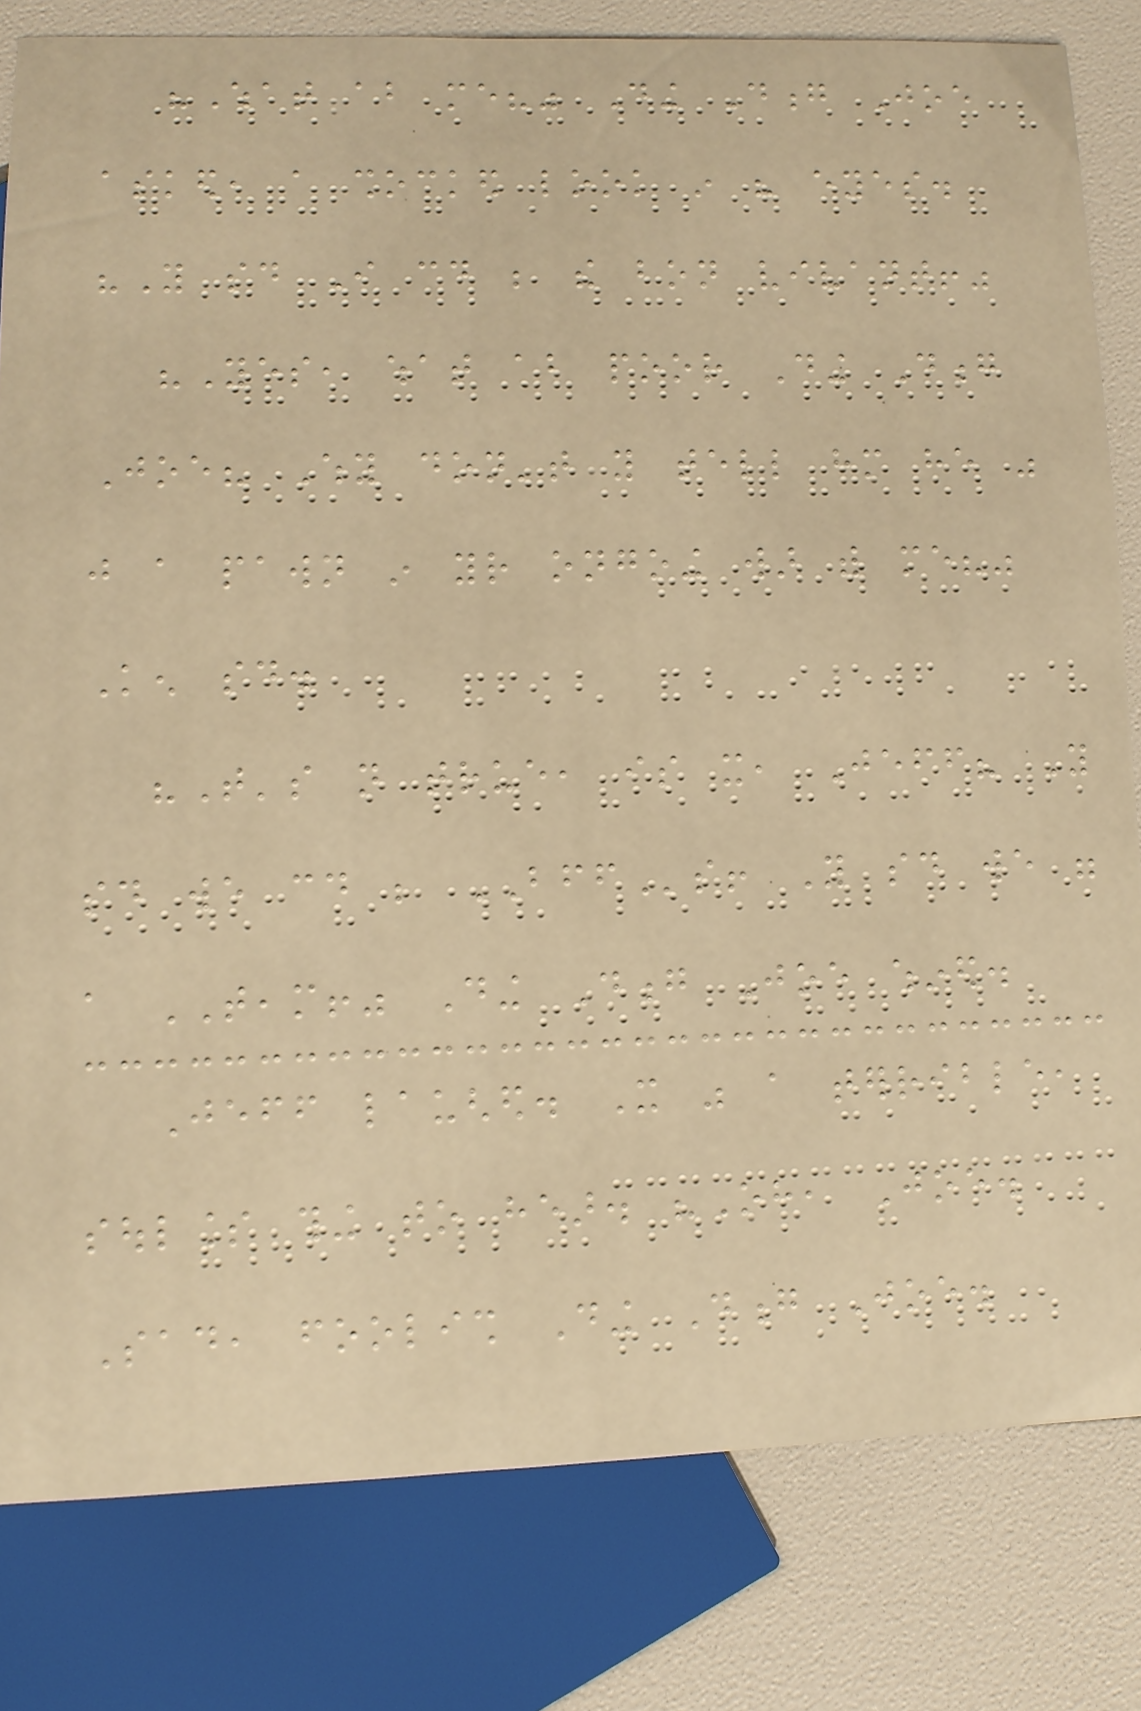"What about me?" Ding Dong Joe
asked, a shocked look in his eyes.
"You said I could be the bon vivant!"
"Yes, what about poor Ding Dong
Joe? Why don't you tell him he was
just a pawn in your ongoing war with me?"
Ken said.
"That's not true, is it, Jeff? You
said we could be BFFs! You said we were
a TEAM!" Ding Dong Joe whined.
Jeff laughed. It was a terrible,
soulless thing to hear. "Oh, Joe.
Sad, foolish Ding Dong Joe.
